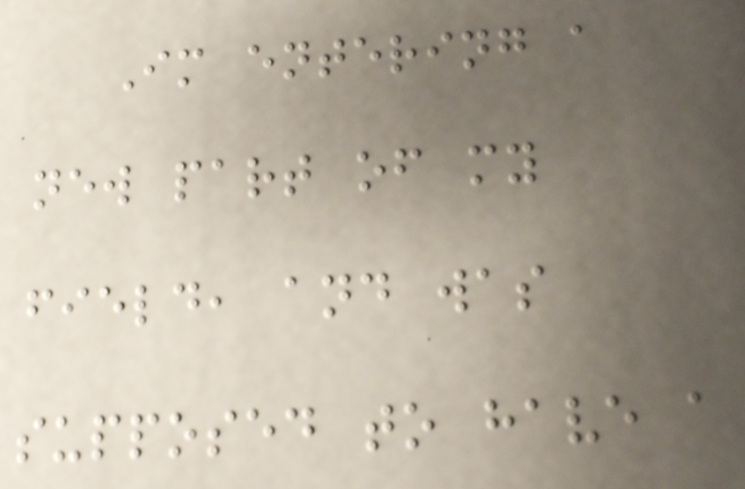Im entering a
new part of my
field, and was
supposed to have a
